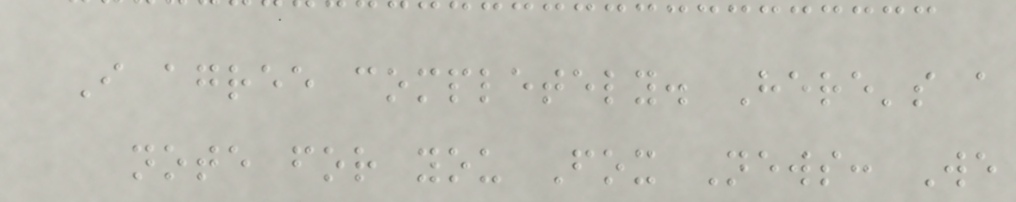I agree completely. Here's a
note for you Fox News: We
